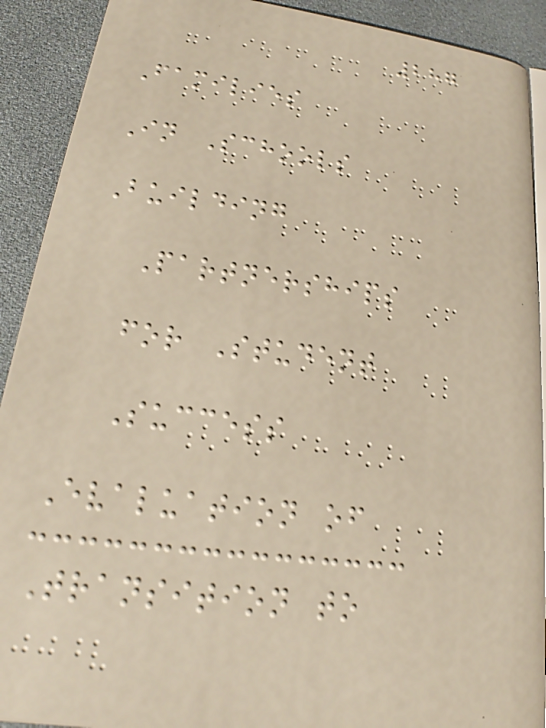287
Families
In Schools
Building
Partnerships
for Student
Success
Evaluation of
Transition to
